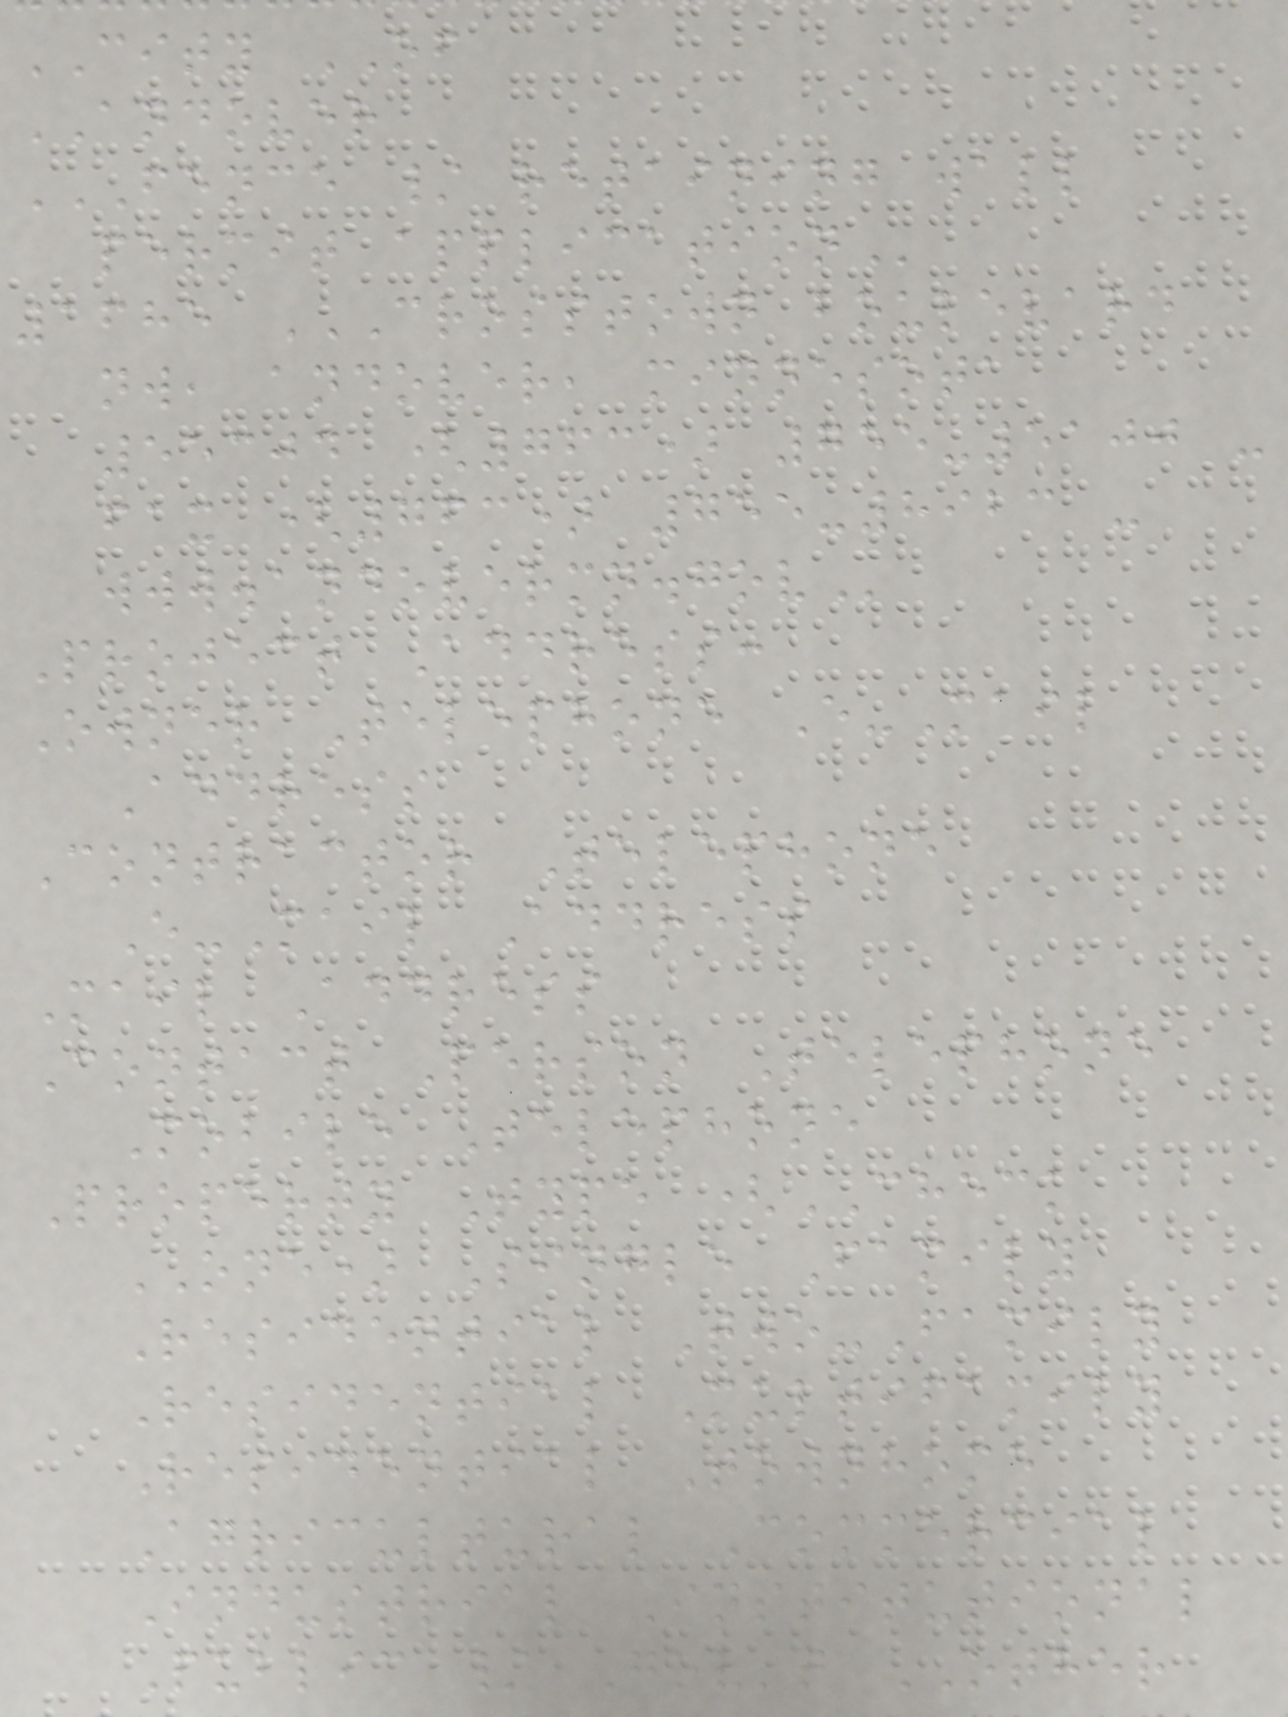CITY OF
ANDOVER
FENCE / RETAINING WALL
permit
1685 CROSSTOWN BOULEVARD
nw, andover, minnesota
55304 (763) 755-5100 -
fax (763) 755-8923 -
Project Address:
Owner Telephone E-Mail
Address
Contractor Telephone
E-Mail Address
Mail Address
Contact Person Telephone
Mobile Telephone
Property Type (CHECK
ONE) Single Family
Residential Two-Family
Residential Multifamily
Residential Townhome
Agricultural Commercial
Industrial Institutional
Public / Gov't OTHER
